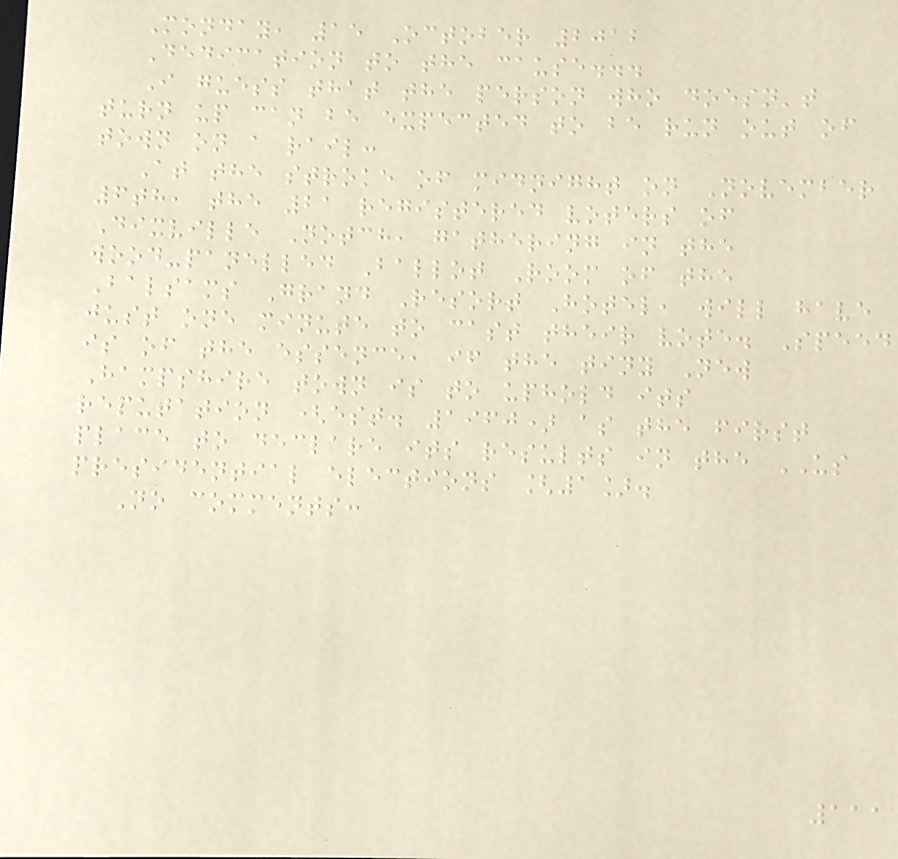Monday, 15 October 2012
Dedication to the cause...
I guess that the person who doesn't
turn up can be expected to be run out of
town on a rail:
At the stroke of midnight on November
6th, the 21 registered voters of
Dixville Notch, gathering in the
wood-panelled Ballot Room of the
Balsams Grand Resort Hotel, will have
just one minute to cast their vote. Speed
is of the essence, if the tiny New
Hampshire town is to uphold its
reputation (est. 1960) as the first
place to declare its results in the US
presidential elections [1].
No comments:
111
